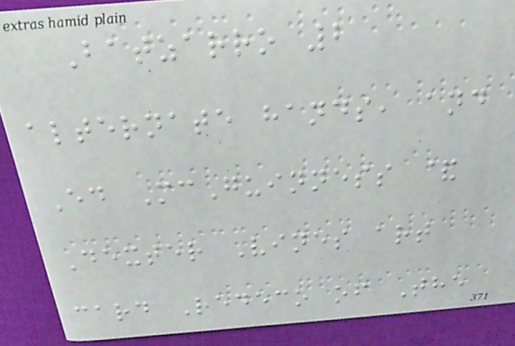Batzarro 2
alternate hands, and
Ed McGuinness &
Dexter Vines art
card Redeco of The
